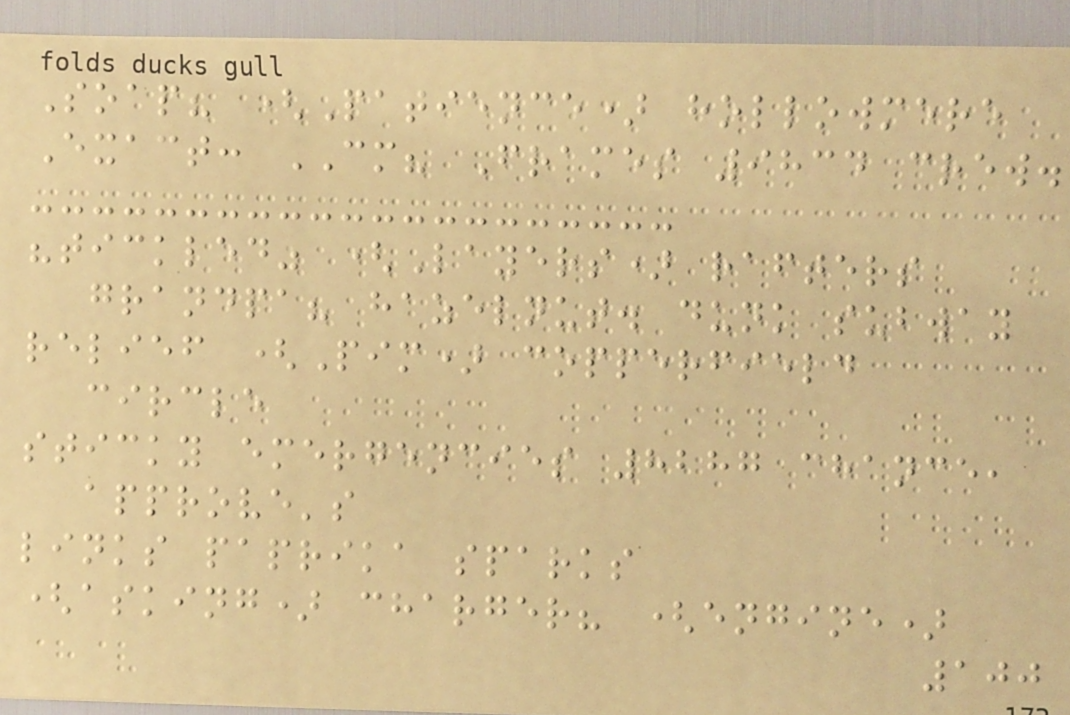Soap? (Patience) hollowmere
Exact: CM? Frames 9834 crew.
"tickled" (Layers) rafters
grandpa? hazelnut. dunk subway
relief (Pim) copperfield
circle
sticky emergencies 8287 chance,
approve's
links paprika sparks
(asking) charger? (engine)
100
